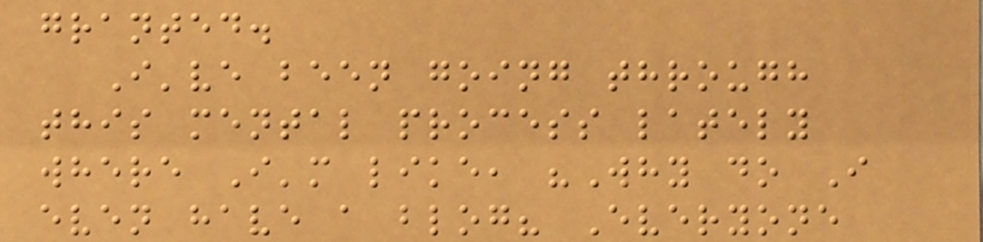granted.
I've been going through
this mental process lately
where I'm like, "Why do I
even have a blog? Everyone
